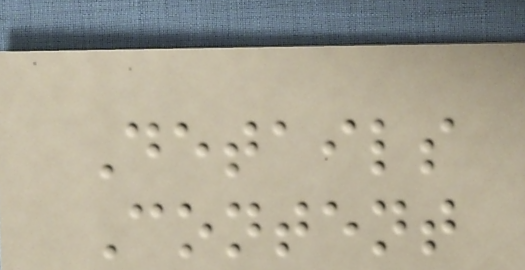Details
Content
